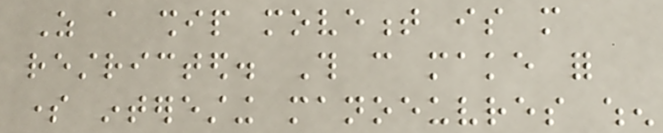As a ship movement is more
restricted. This can make for
some interesting manoeuvres when
